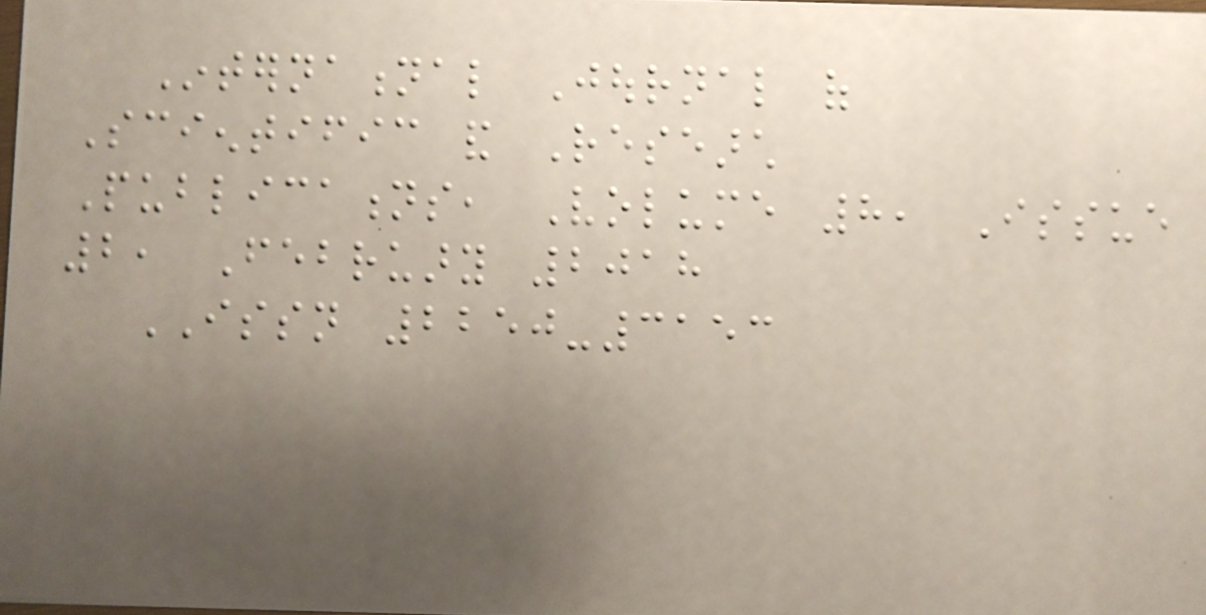International Journal of
Scientific and Research
Publications, Volume 8, Issue
2, February 2018
ISSN 2250-3153
